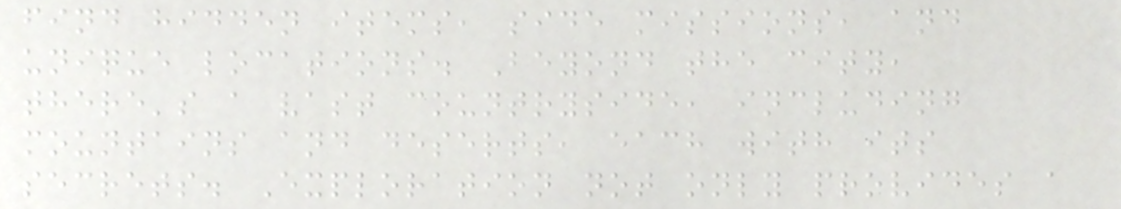find hidden items, side missions, and
unique locations. Beyond the city,
there's a vast countryside, including
mountains and deserts, each with its
secrets. Exploration not only provides a
